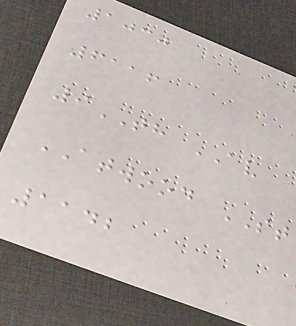1030
6116
9TH AV
ATWOOD ST
1142
